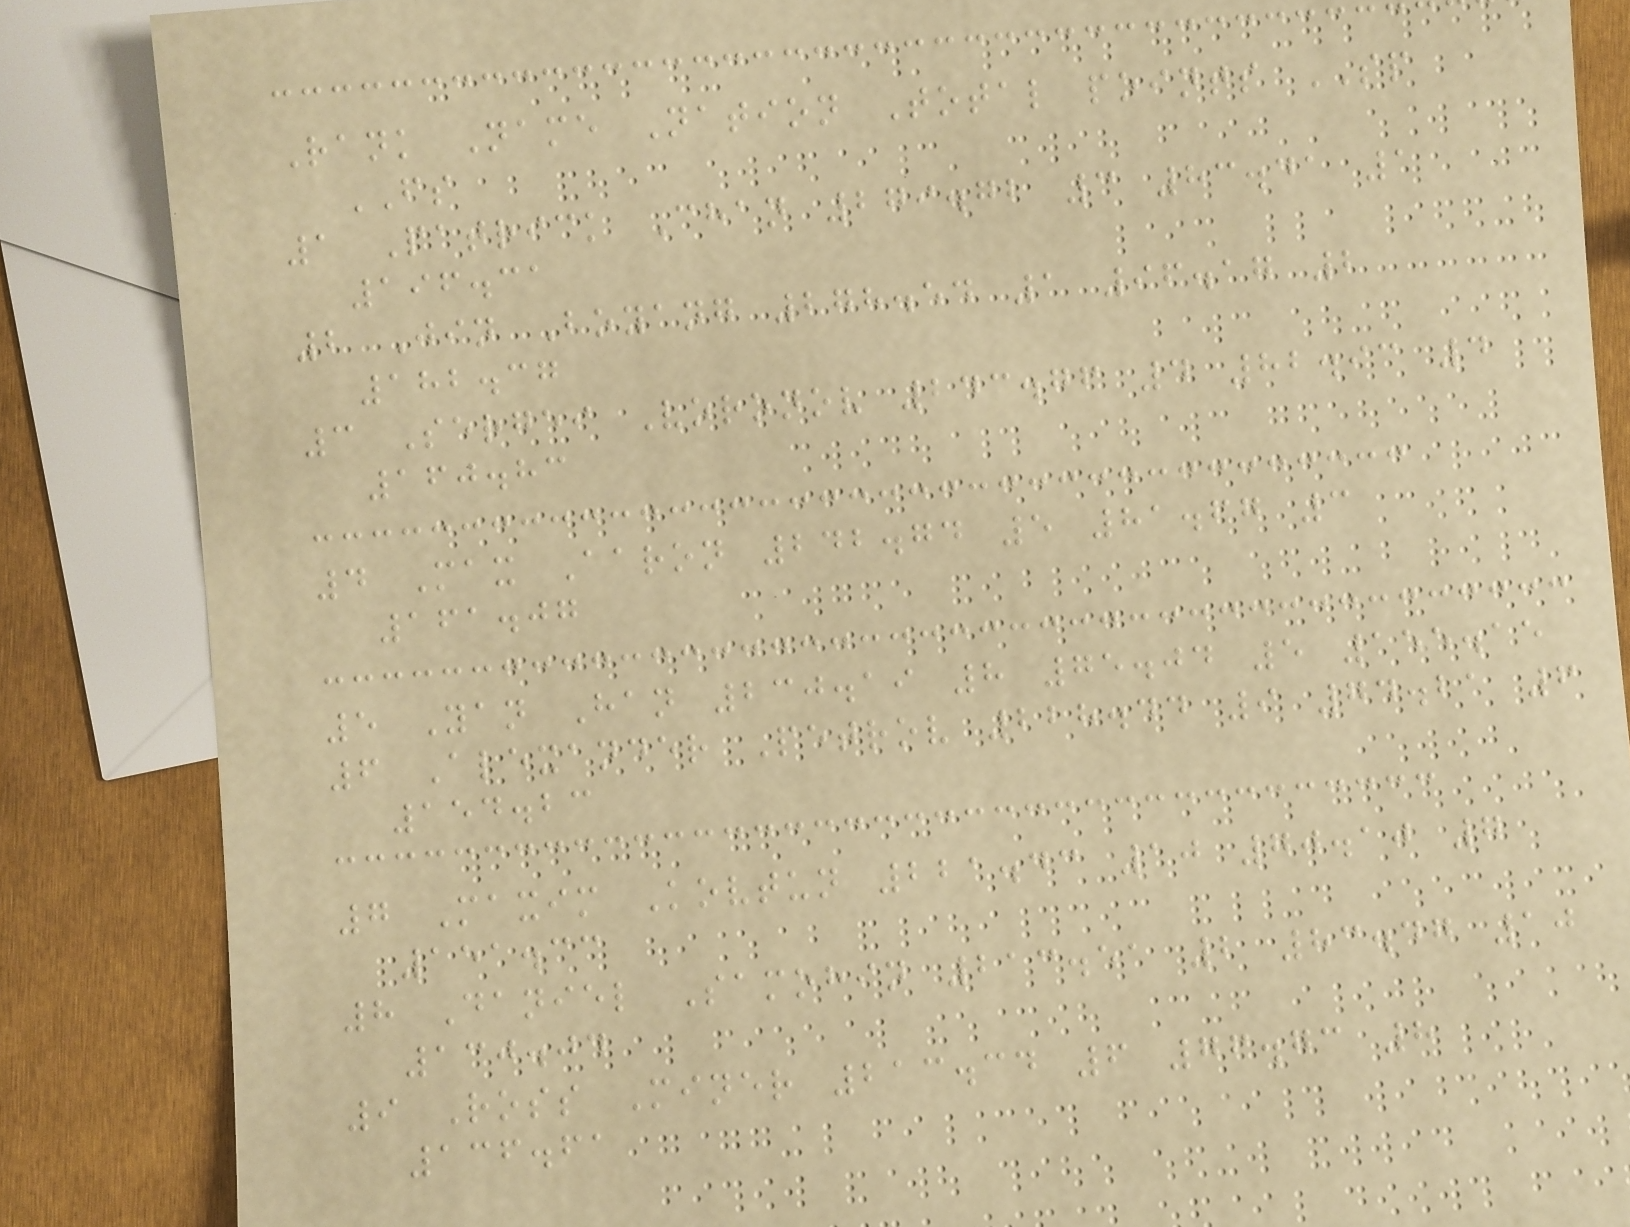Rank Name Nation Total points SP
FS
1 Patrick Chan 279.72 3 83.41 1
196.31
2 Jin Boyang 278.54 1 96.17 2
182.37
3 Sergei Voronov 243.76 4 82.93 4
160.83
4 Max Aaron 242.74 5 81.67 3
161.07
5 Yan Han 230.19 8 75.04 5 155.15
6 Alexander Petrov 228.44 9 74.21 6
154.23
7 Maxim Kovtun 221.43 10 70.10 7
151.33
8 Daniel Samohin 213.51 2 83.47 10
130.04
9 Ross Miner 213.34 6 76.73 8
136.61
